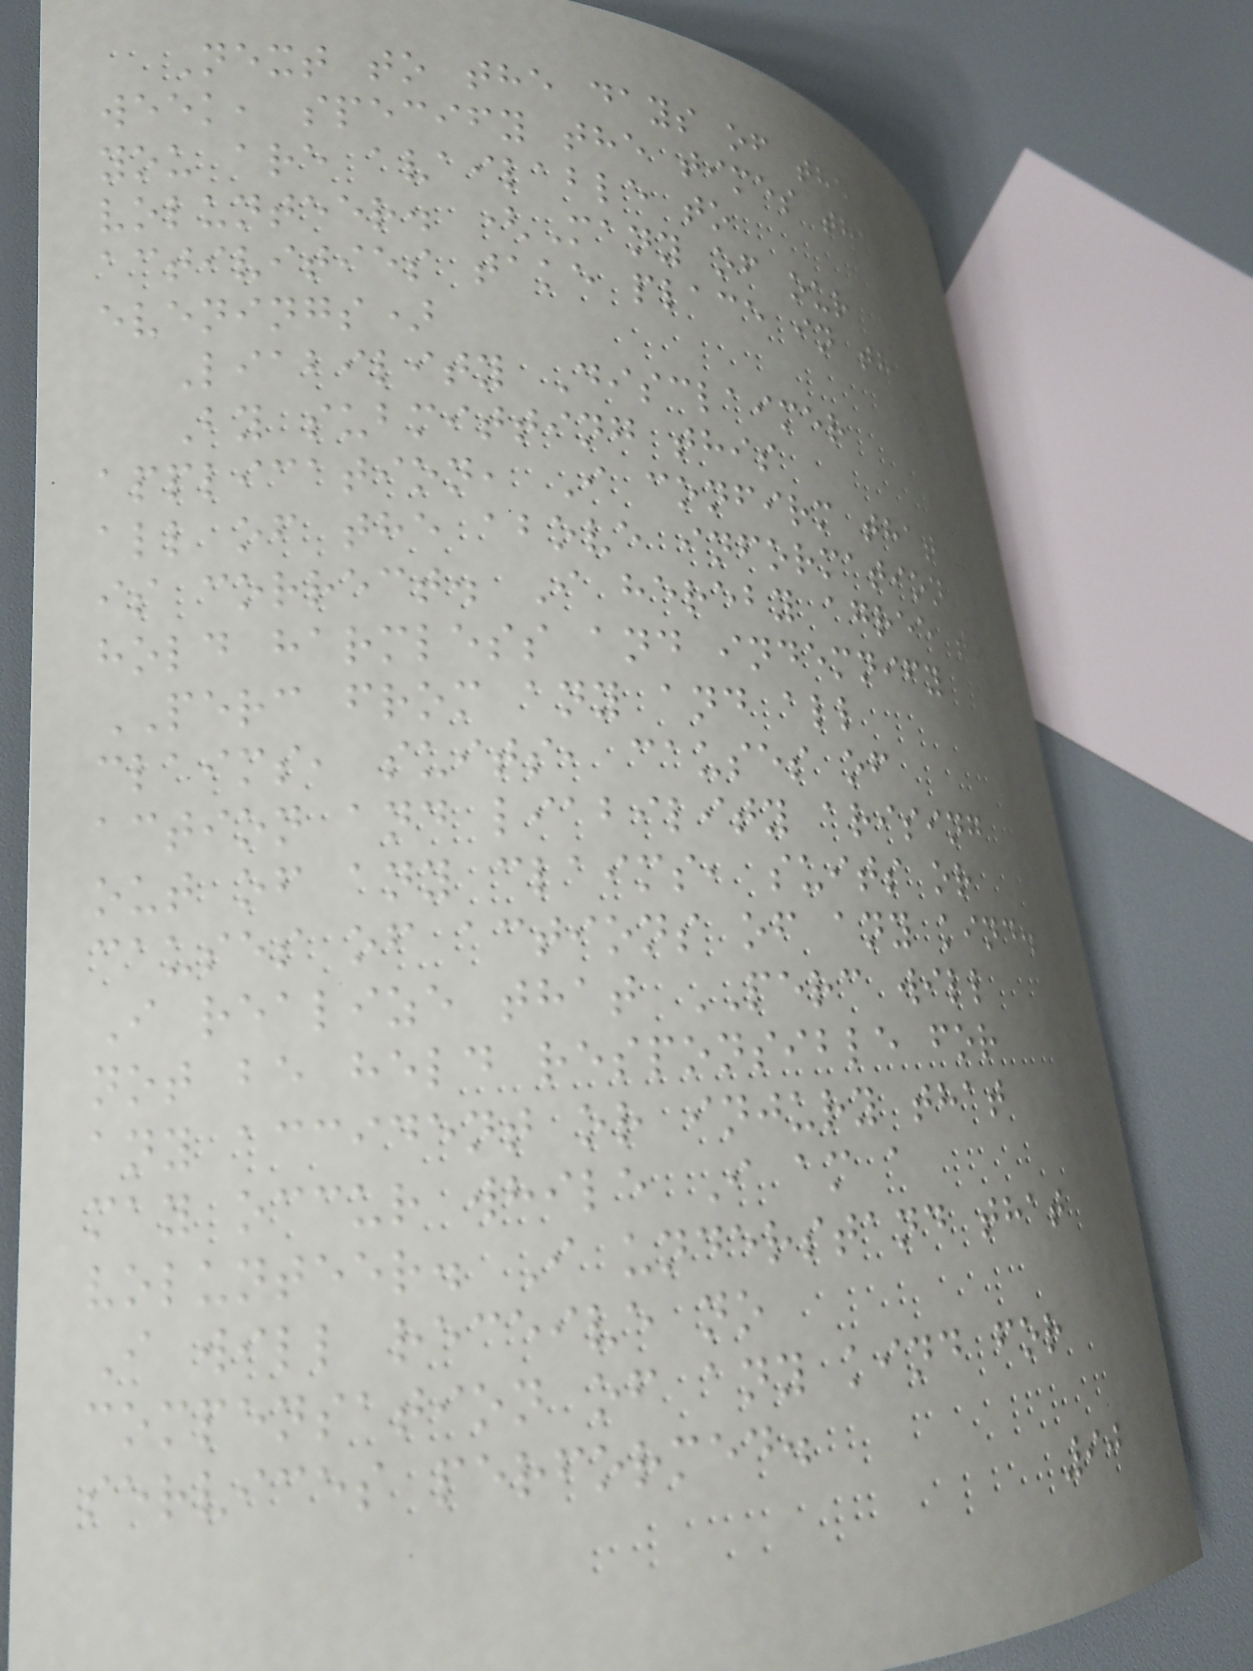Next to the days of the
week, specify the times that
you are available to
volunteer. (Many of our
activities take place in the
evenings)
Liability Disclaimer
By submitting this
application, I confirm that
all of the above information
is correct. I hereby agree to
hold harmless and indemnify
PERC from any and all
claims, suits, causes of
action and liability arising
out of any claims, suits or
causes of actions of any kind.
I realize that PERC will
not be held responsible for
any accident or injury that
may occur while I am a
volunteer. I understand that
I will receive no
compensation of any kind for
services performed.
90
